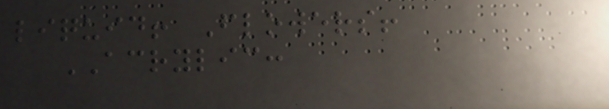liquid! Flowers!
ACRYLIC:
